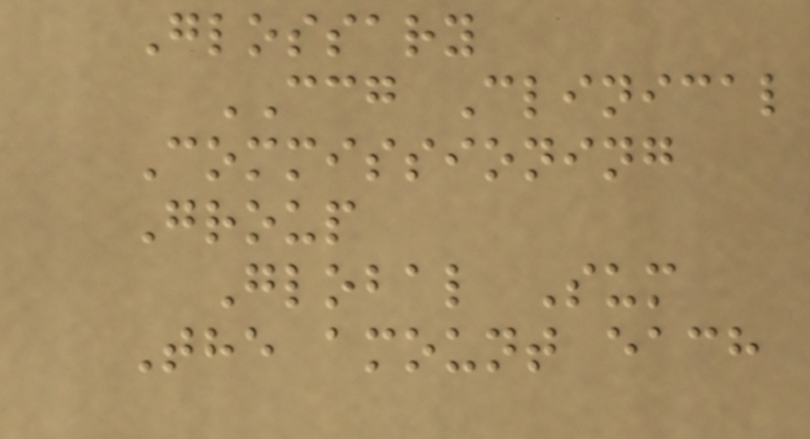Glossary
CCG Clinical
Commissioning
Group
Global Sum
The amount each
